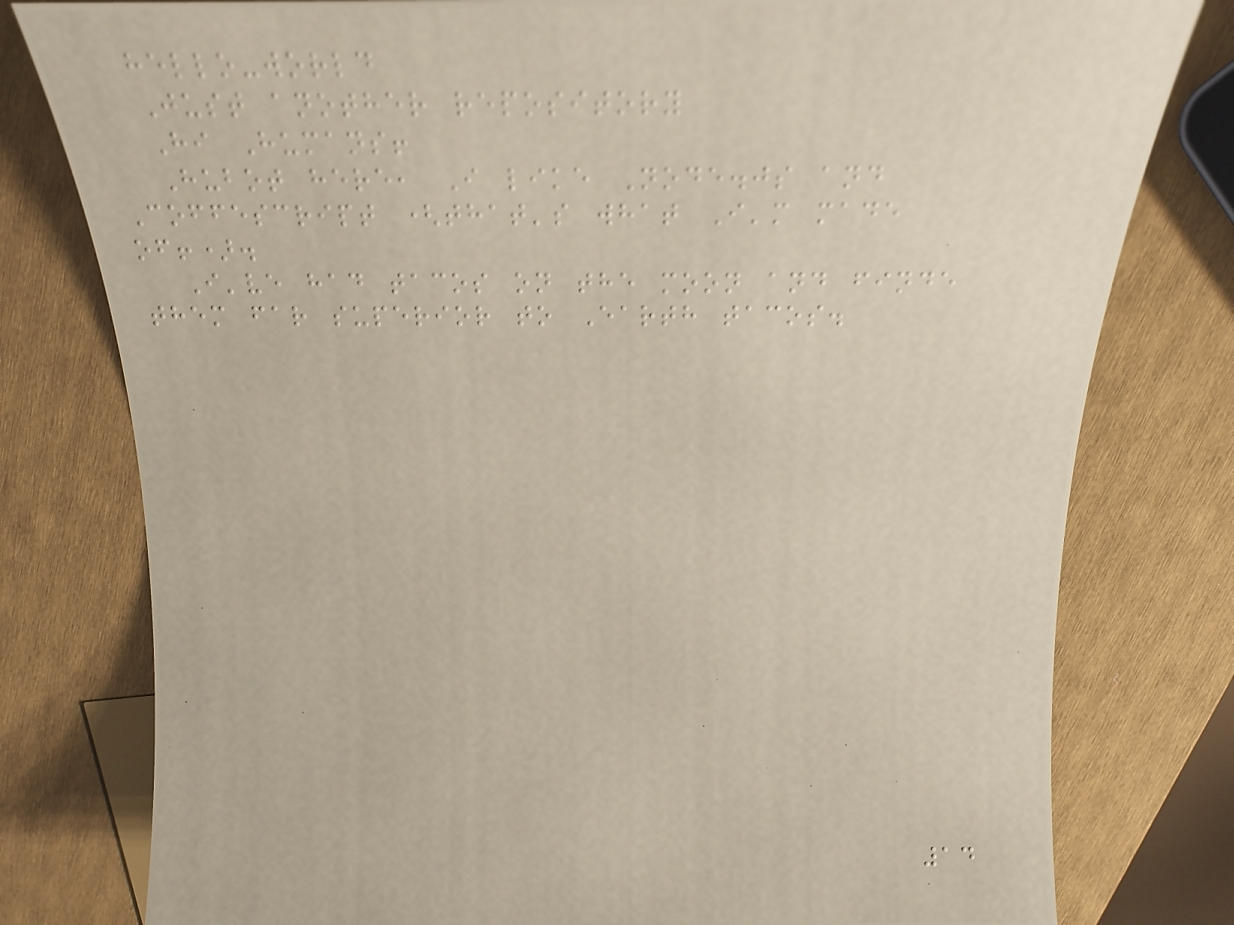hello-world
Just another repository
Hi Humans!
Hubot here, I like Node.js and
Coffescript (that's what I'm made
of!).
I've had tacos on the moon and finde
them far superior to Earth tacos.
14
